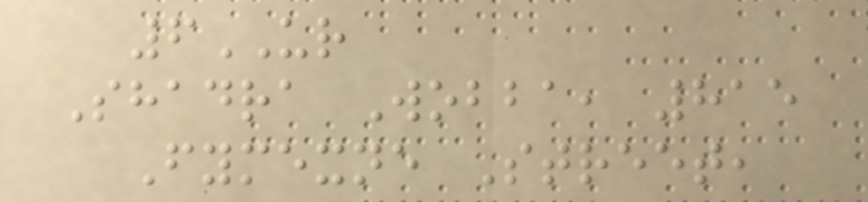6UR
Shadra Wobba, 815
Fymexne Street,
